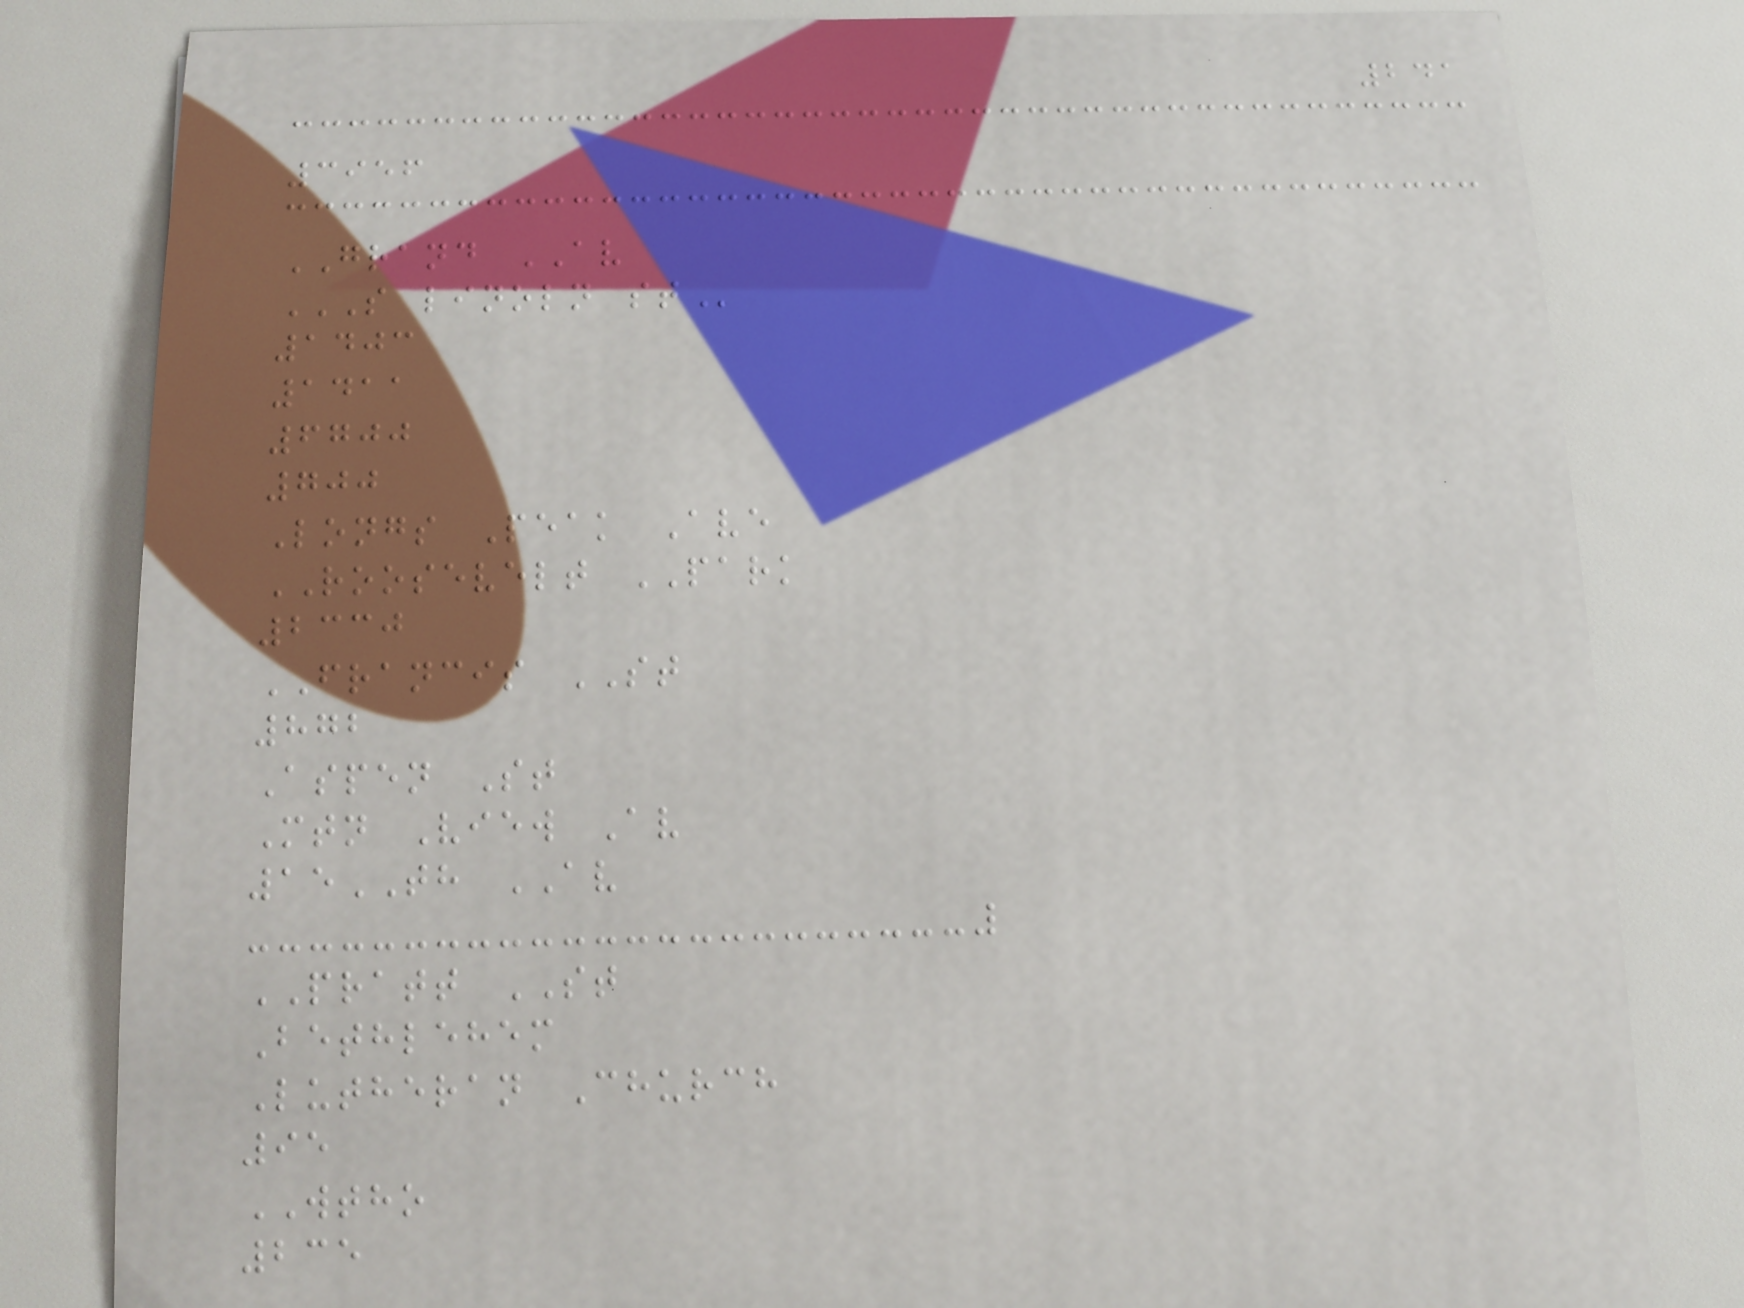241
3956
GRAND AV
S LINOLN ST
1403
1411
6700
700
Longs Peak Ave
ROOSEVELT PARK
2330
FRANCIS ST
872
Aspen St
Mtn View Av
15TH AV
PRATT ST
Bethlehem
Lutheran Church
95
WTHO
235
